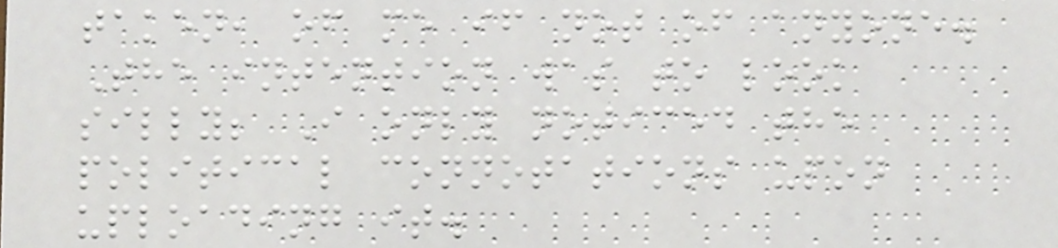taken, of me if not of anyone.
The intention was to look
silly; I only noticed the
political connotations upon
uploading it.
